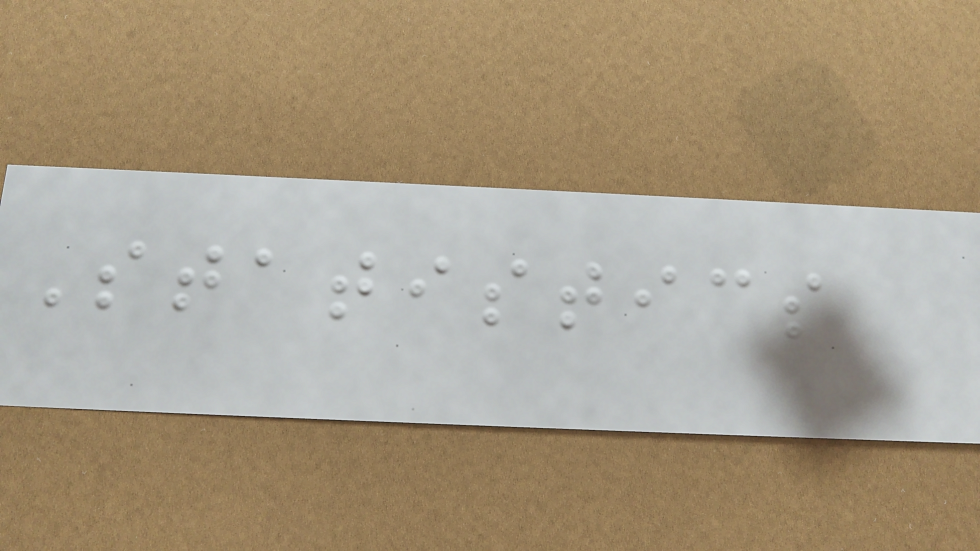Statistics
